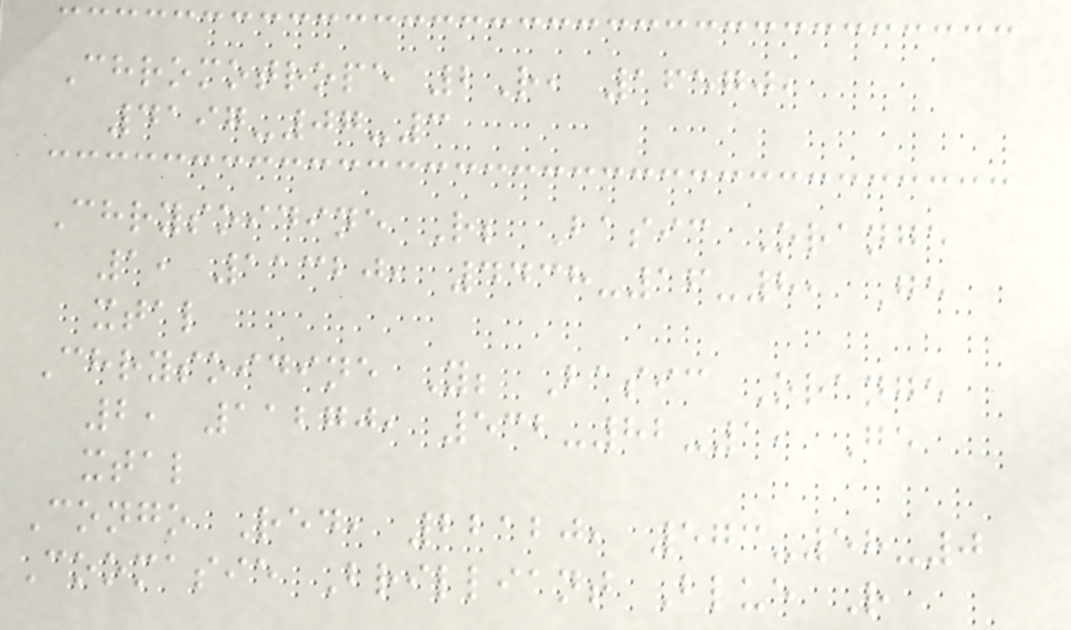Chromotrope 2R, 16570,
4197-07-3
Chrysoidine R; Basic Orange
1, 11320, 4438-16-8, Ge
xtal
Chrysoidine Y; Basic Orange
2, 11270, 532-82-1, Ge
xtal
Congo Red, 22120, 573-58-0
Coomasie Brilliant Blue R
